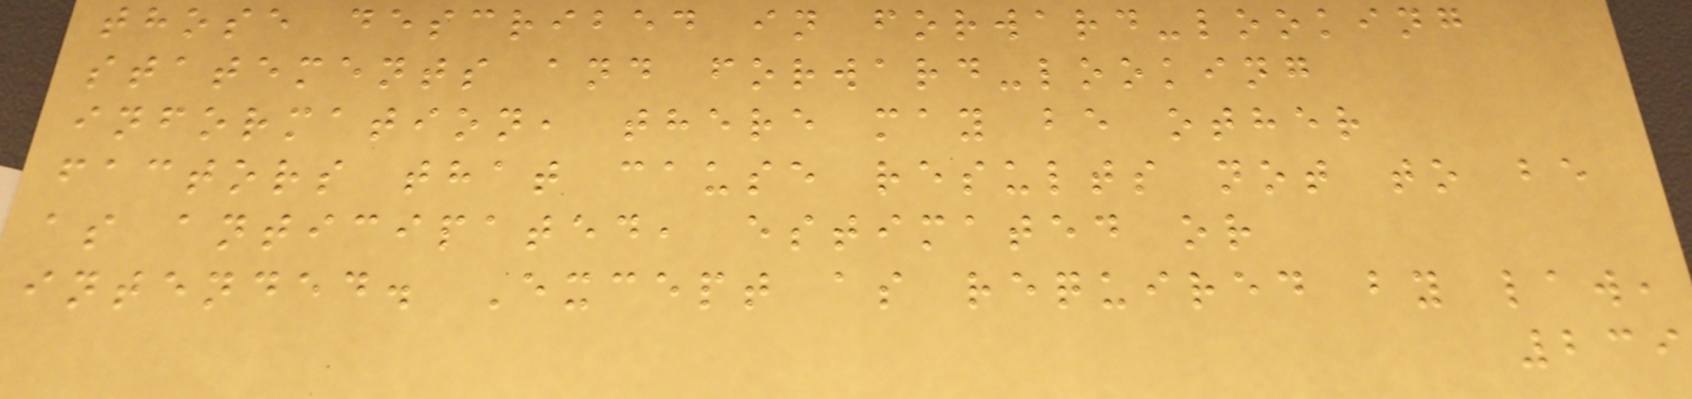those described in forward-looking
statements and forward-looking
information, there may be other
factors that cause results not to be
as anticipated, estimated or
intended. Except as required by law,
239
